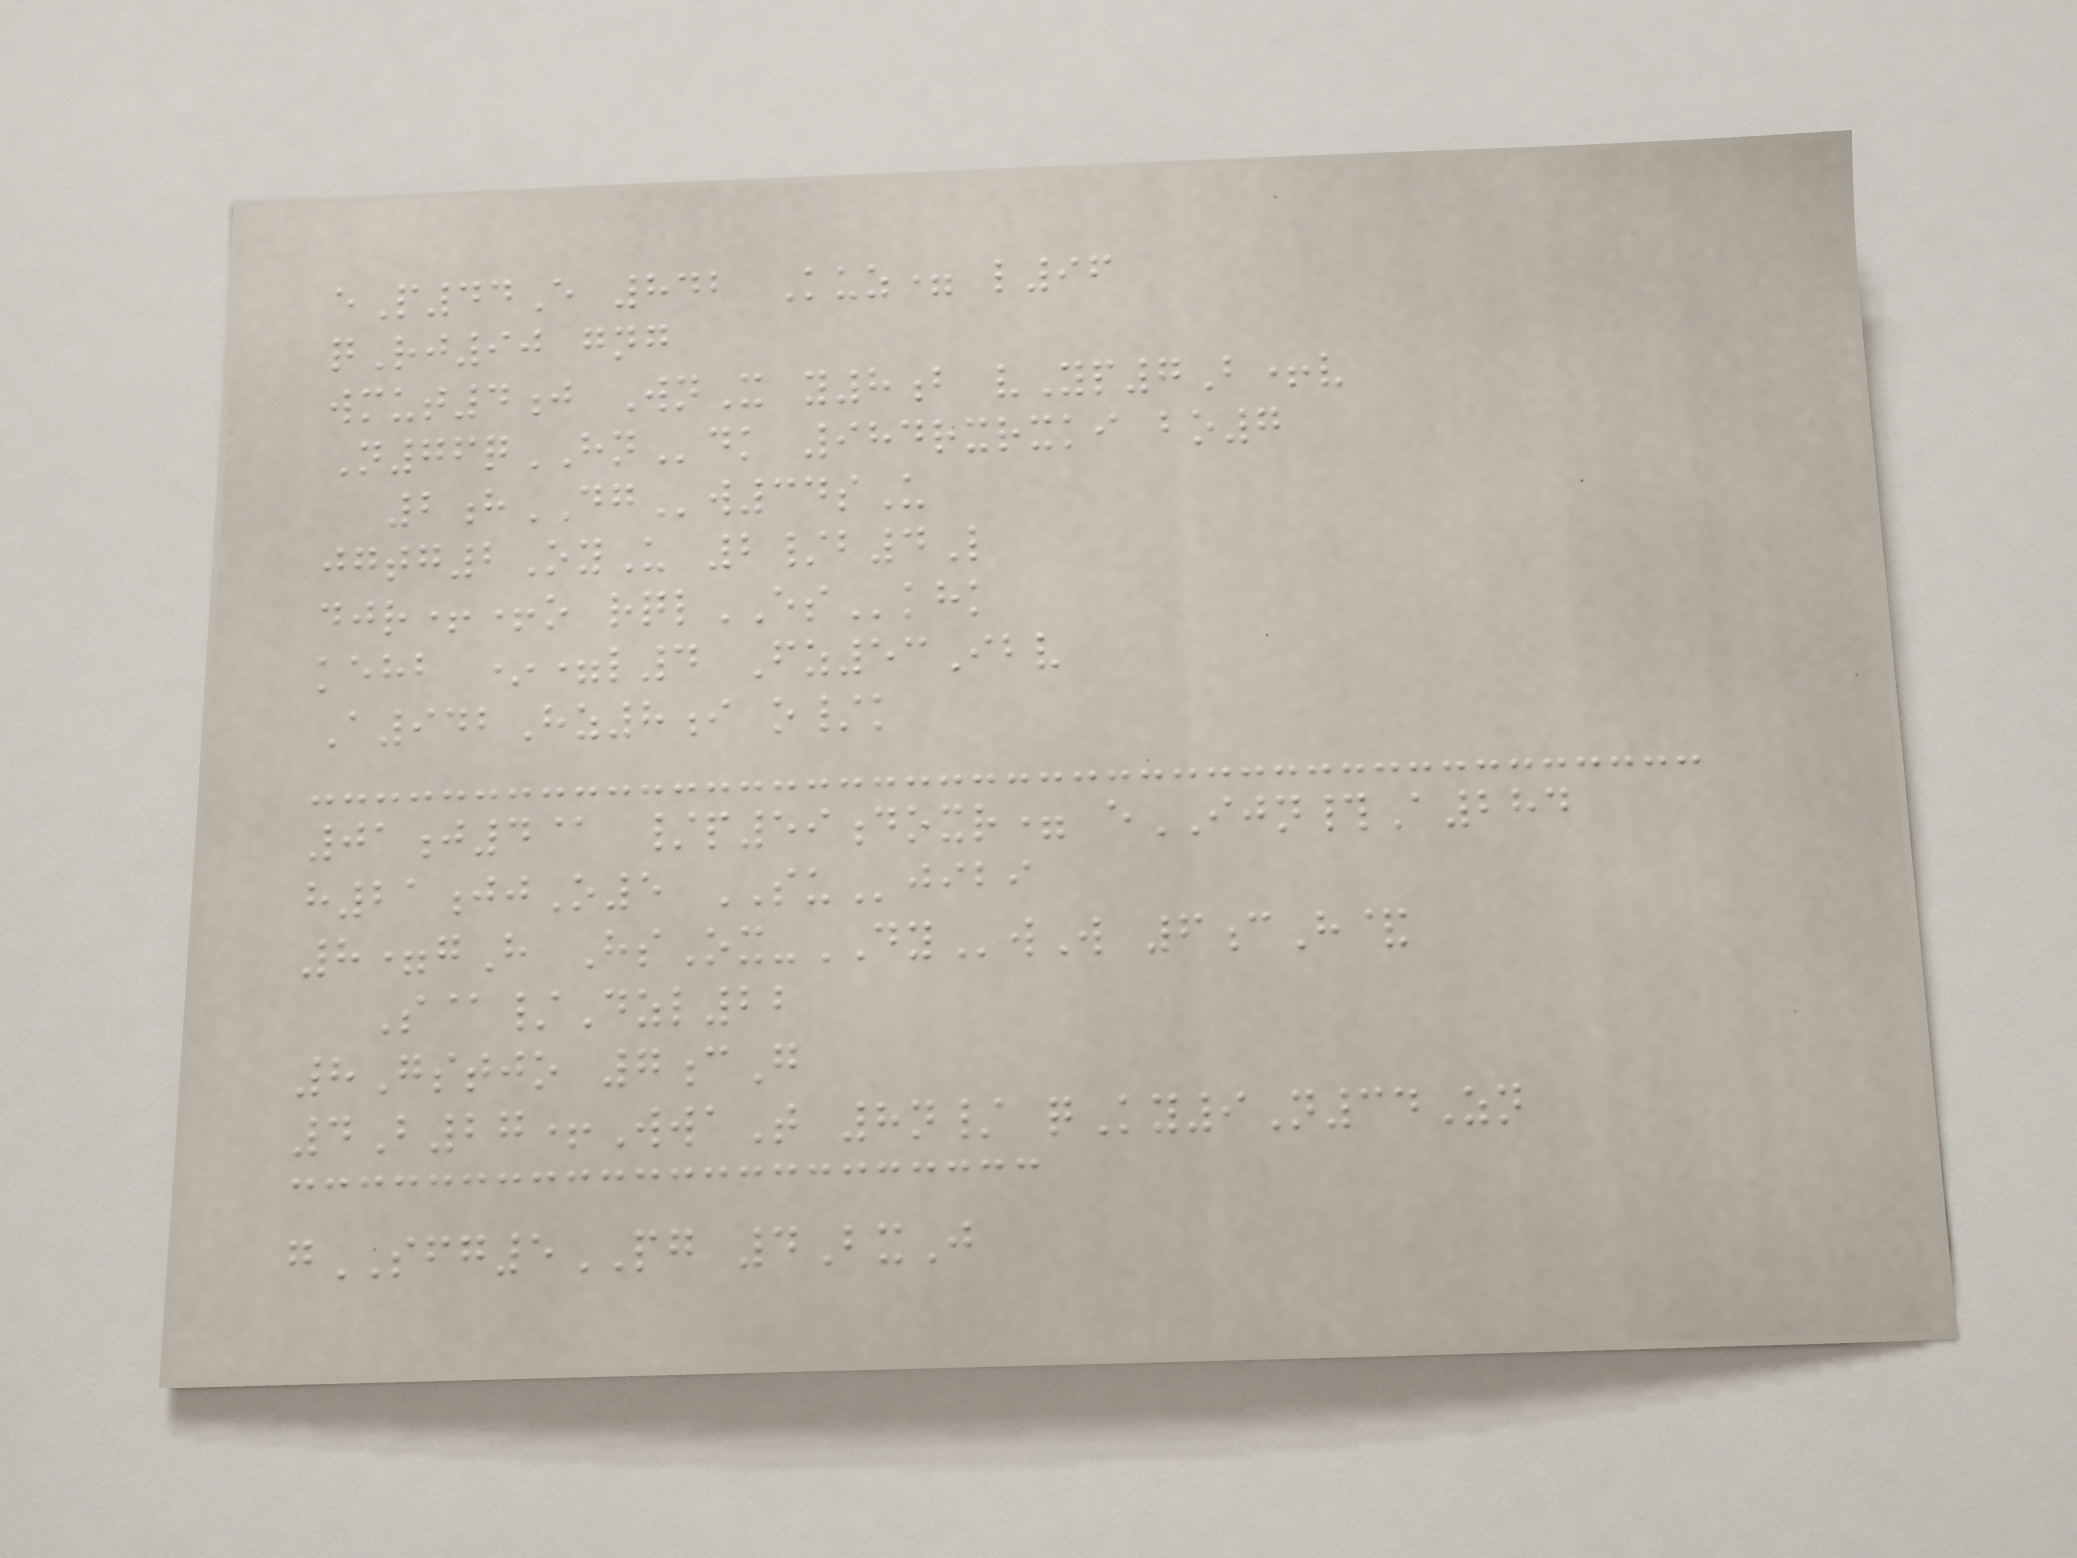eP44E 842 Kuz= l96
qRj90 gng
wmut4j WnX y8b vYp7B+v
N76qHNdk 984rxrxki bo7
2hDGw34sU
jgtg2OyU 2/b4L
djr++o rqlESkhk
kehb *=l4 Fz53Ibv
A942Hz8i o/k
01j4@ /p59doxr= eIJN#A284
h21jjO5 SUjibi
8=gH HsOx-DYwW 6cH&
S@/Dzl22
8Gstjo 7cG
4B27+WwaT 8n/ qKy9N34Zn
gSFG5PG 4BxJ
